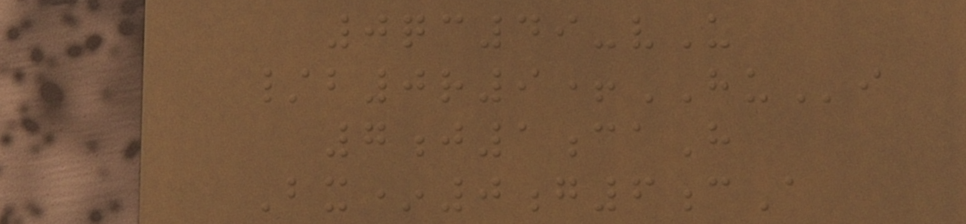0qc49-vU
/b0r9+HUi
7j1caH
Bx*0g6cA
